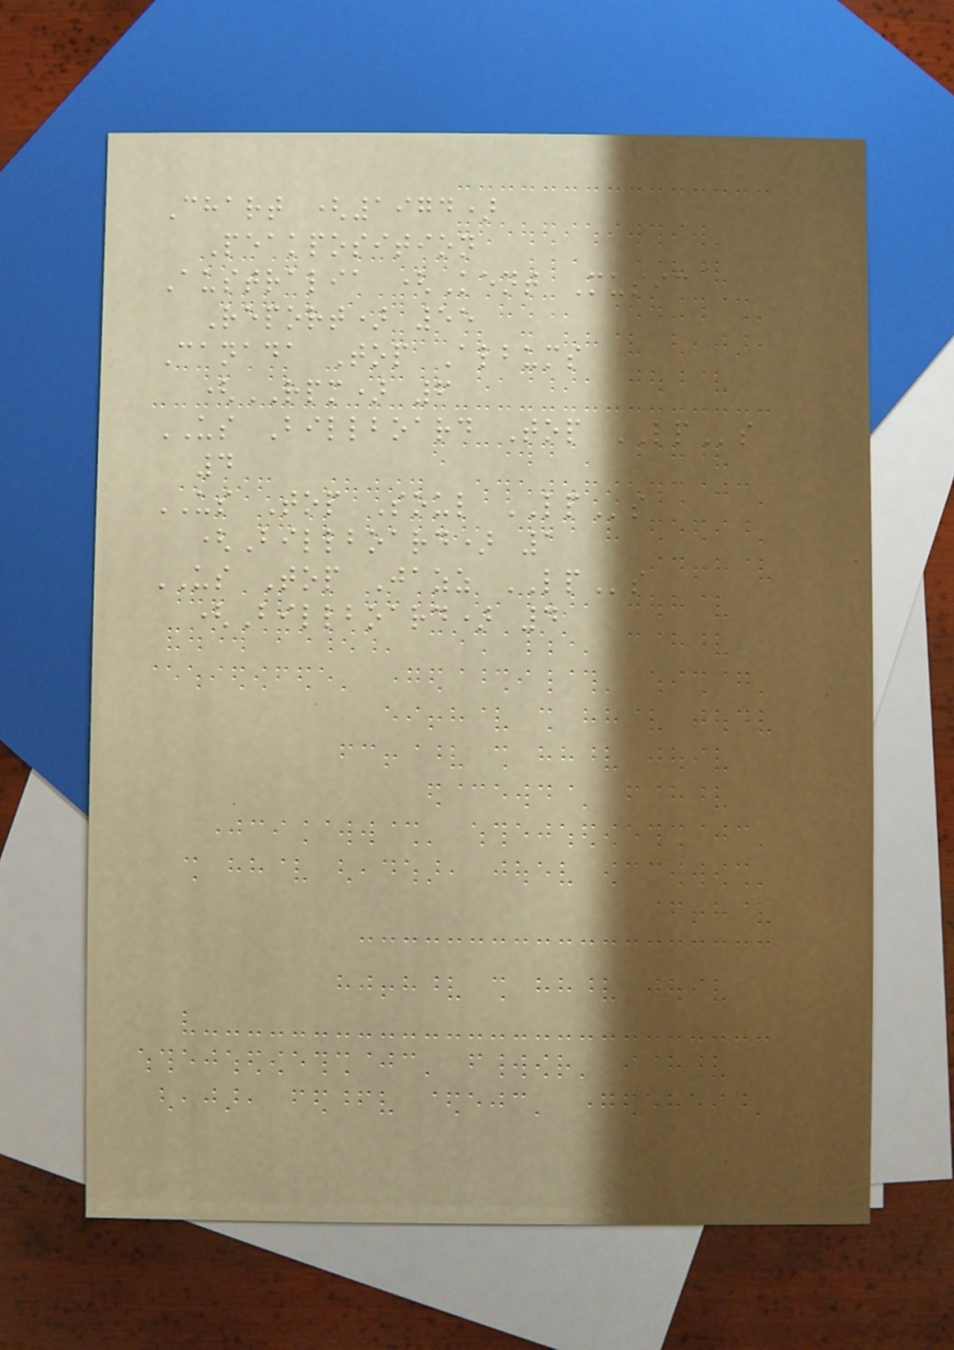Chart (1974)
Peakposition
Australia (Kent Music
Report) 55
Canada Top Albums
(RPM) 6
US Billboard Top LPs
4
US Top Soul LPs
(Billboard) 1
US Top Jazz LPs
(Billboard) 4
